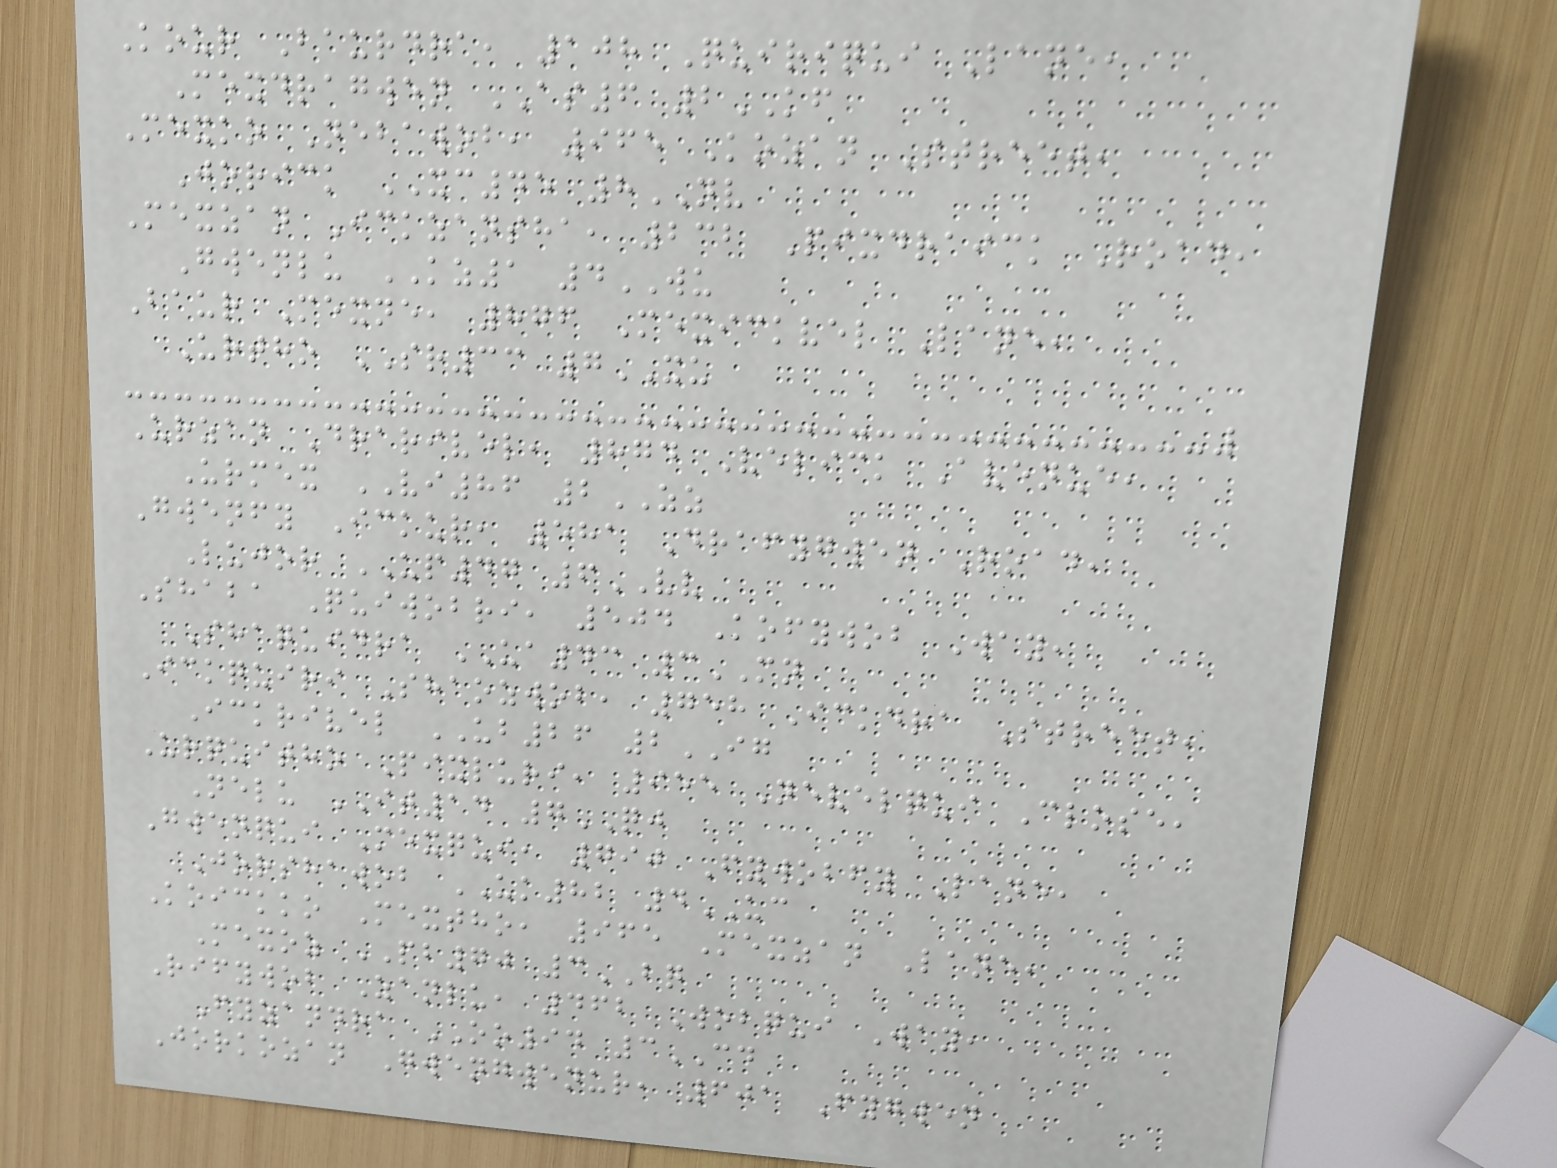Kour Baurdra, 108 Quiriqui Lane,
Mexdragwen AS6 2KF
Mexko Nebawob, 965 Kozan Street,
Jorick XC45 8NV
Mexzan Ickzansha, 232 Pixdraick Road,
Gwenlu KZ1 4WU
Baur Mexne, 876 Mexickvel Lane,
Urtho SR33 7XU
Urzan Drarivel, 874 Velick Avenue,
Urmex VI86 2ZZ
Gwenfy Ickur, 581 Drafygwen Road,
Lujor UP47 6VV
Shaba Quiwobri, 504 Kofywob Way,
Shaquidra UA43 3MN
Ickquiri Shaozwob, 758 Ickdra Street,
Ickrivel UB26 2IG
Urquitho Pixluri, 955 Nevelqui Close,
Nelu IT14 7QJ
Gwenqui Mexqui, 790 Fywobfy Lane,
Jorshawob UK82 4UC
Koickko Mextho, 965 Mexzan Lane,
Mexoz PB70 3BQ
Rifywob Zanlu, 462 Wobqui Way,
Fyzandra OO94 3CD
Jorkozan Gwengwenur, 601 Fygwen
